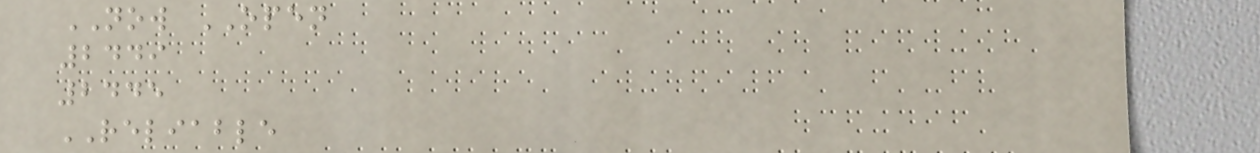NOW OPEN
2449
2445
RELIABLE
